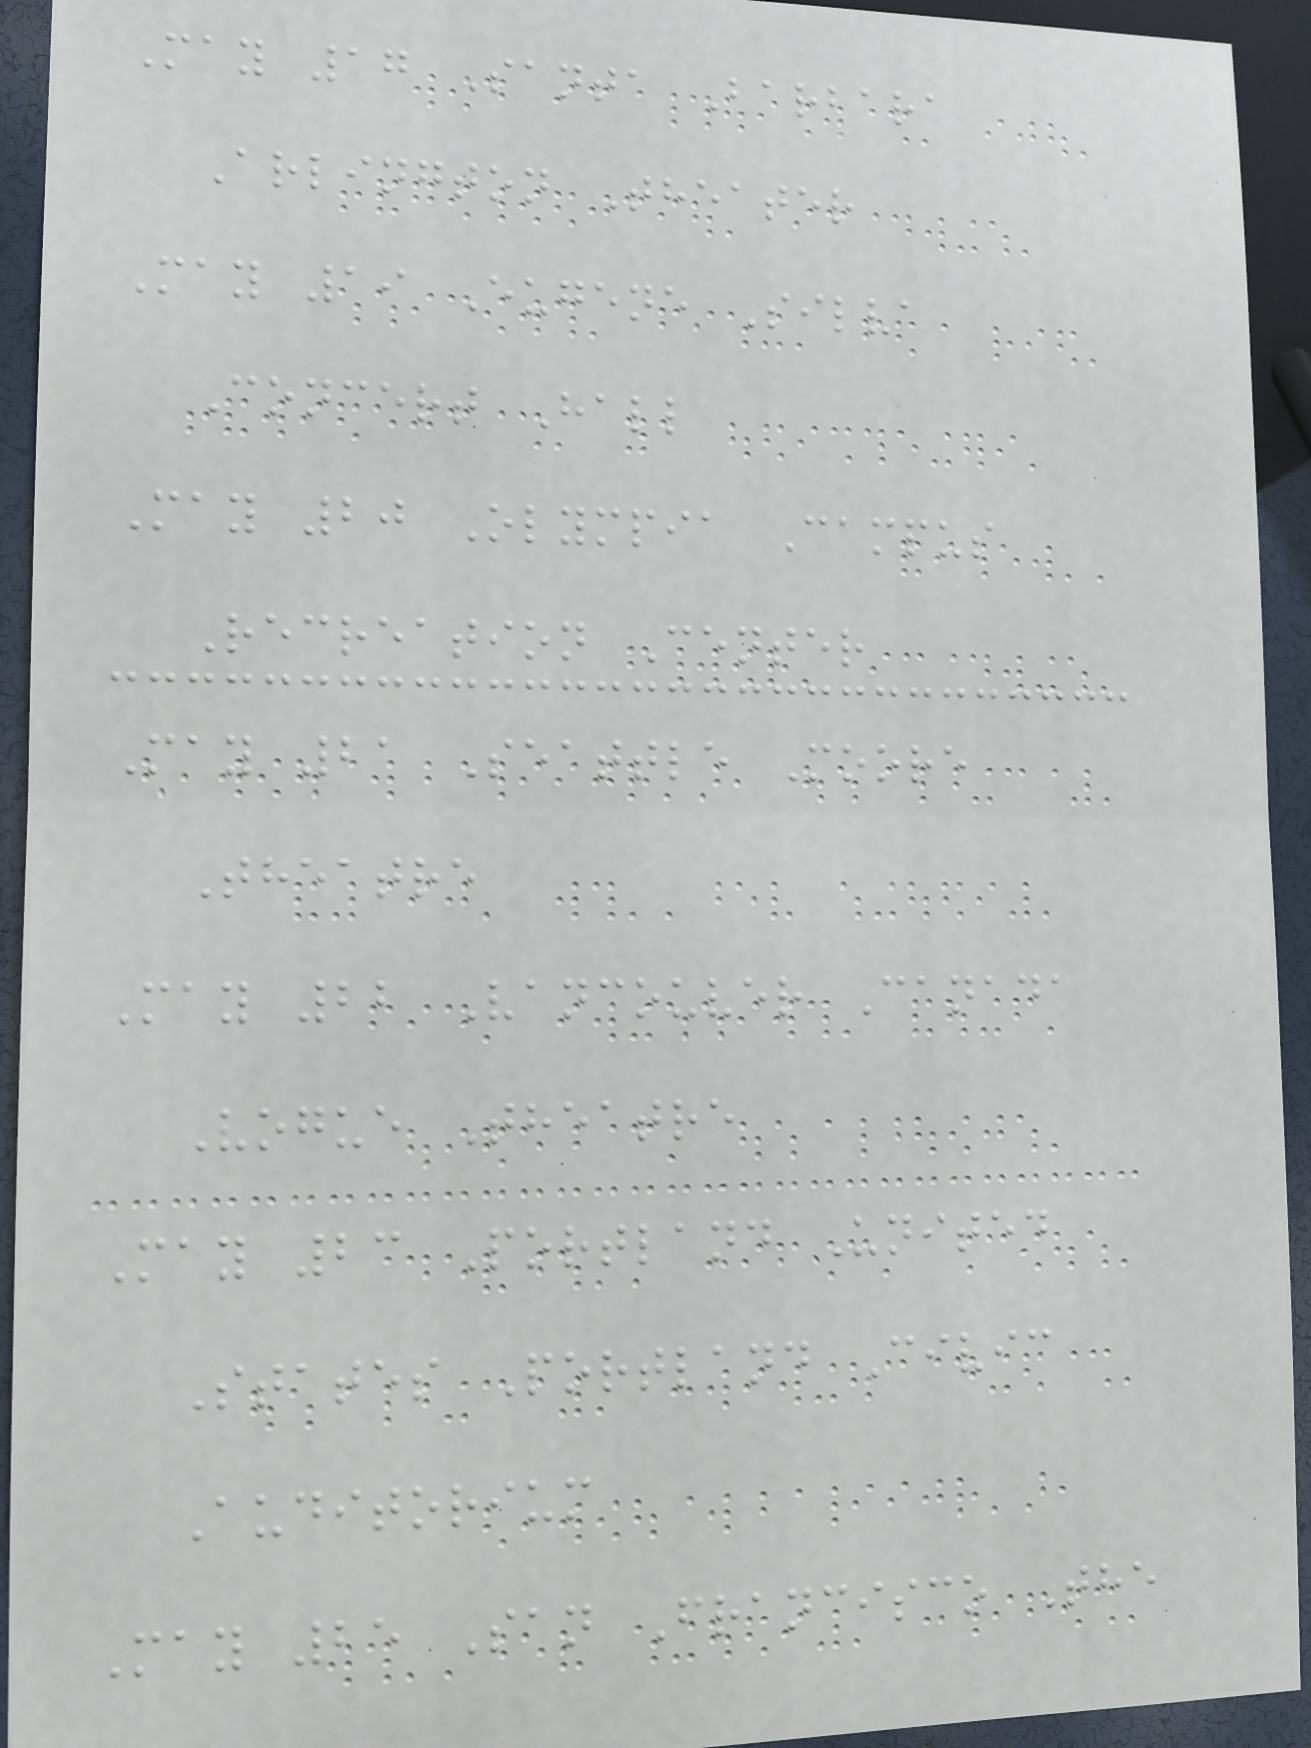May 17 Santa Barbara
Arlington Theater
May 19 Eugene Silva
Concert Hall
May 20 Olympia Campus
Recreation Center
May 21 Seattle Moore
Theatre
May 22 Vancouver Canada
Vogue Theatre
May 23 Portland United
States Portland Civic
Auditorium
May 25 San Francisco The
